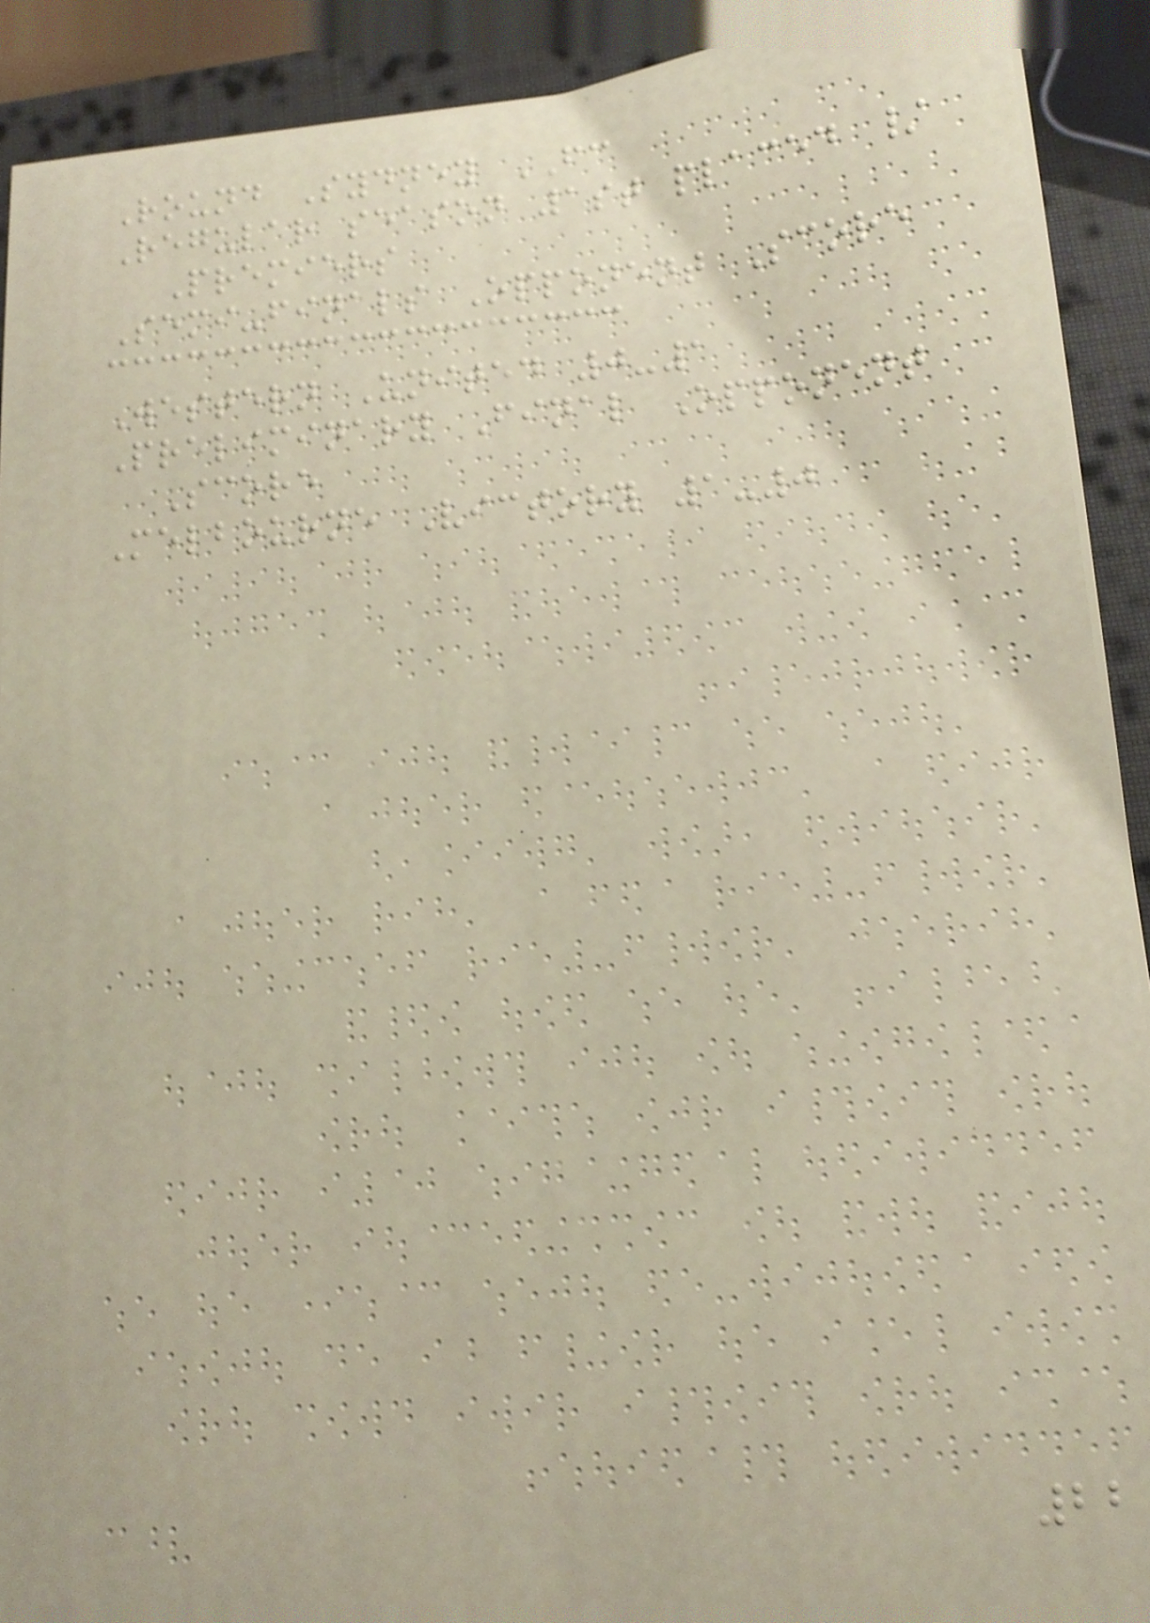Round Sydney FC
Regular season 1st placed /
Premiers
Semi-finals Opponent Score
Western United 0-1
Preliminary Final Opponent
Score
Melbourne Victory 1-0
22
